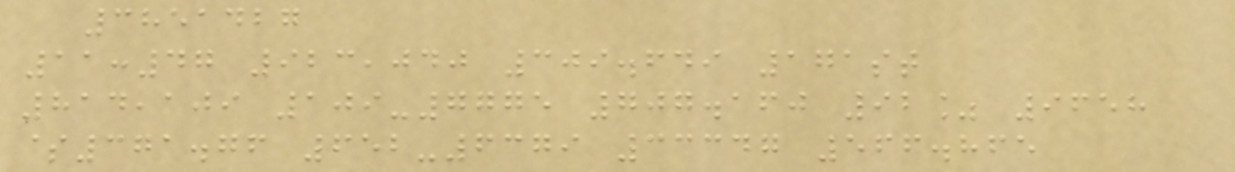3851427
11:47 923,040 309.649 171st
814,109 109-7775 707.160 92% 9658
$371.76 652-6379 33347 566.865
